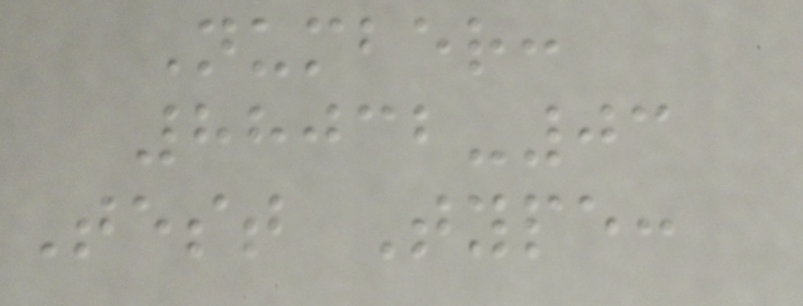Number:
88032-03
Test Type:
